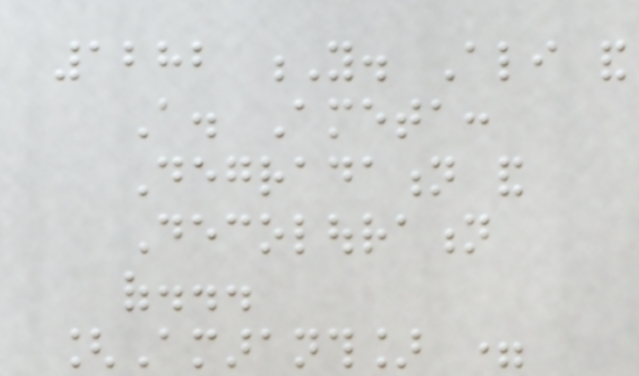1282 Y. Ali and
A. Ameta:
Degradation and
Decolouration
of...
[Amaranth] =
